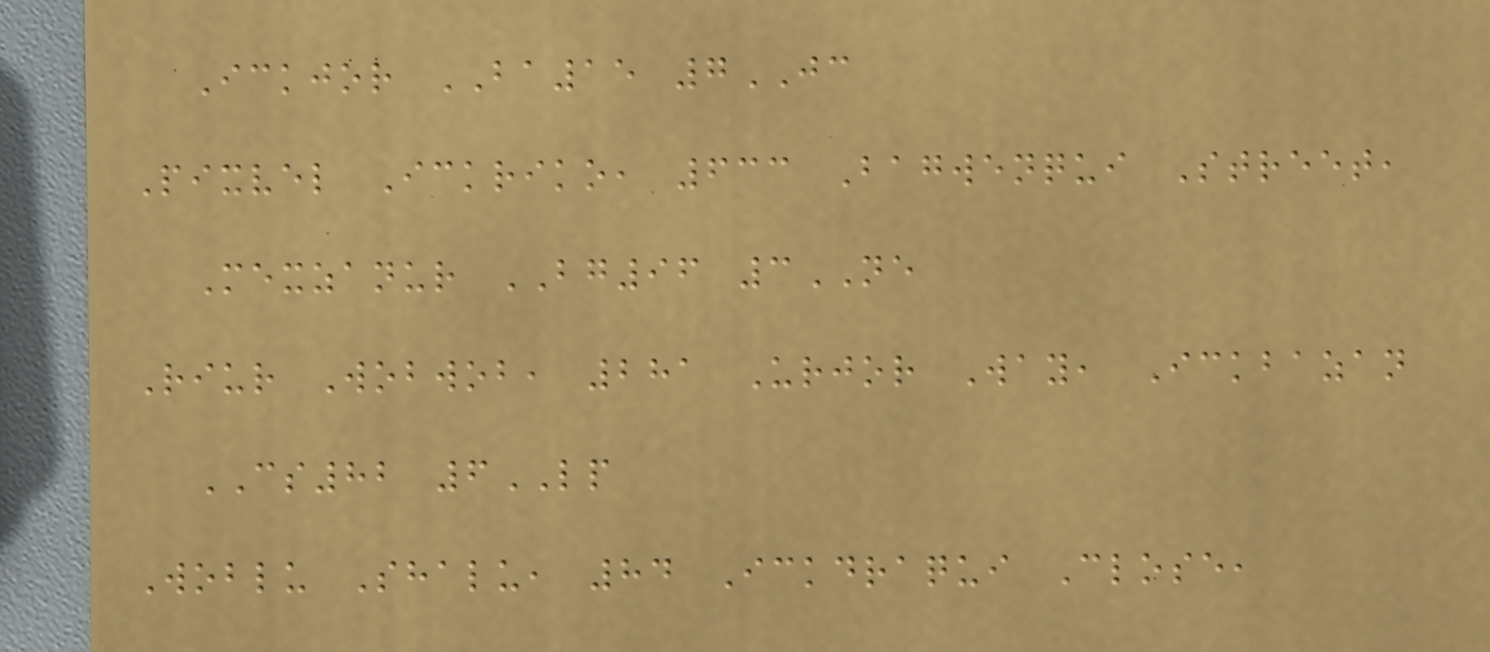Ickjor BA15 7JC
Pixvel Ickriko, 633 Bagwenqui Street,
Mexzanur BG96 3NE
Riur Wobwob, 281 Urjor Way, Ickbazan
CS82 6LP
Woblu Shalu, 84 Ickdraqui Close,
